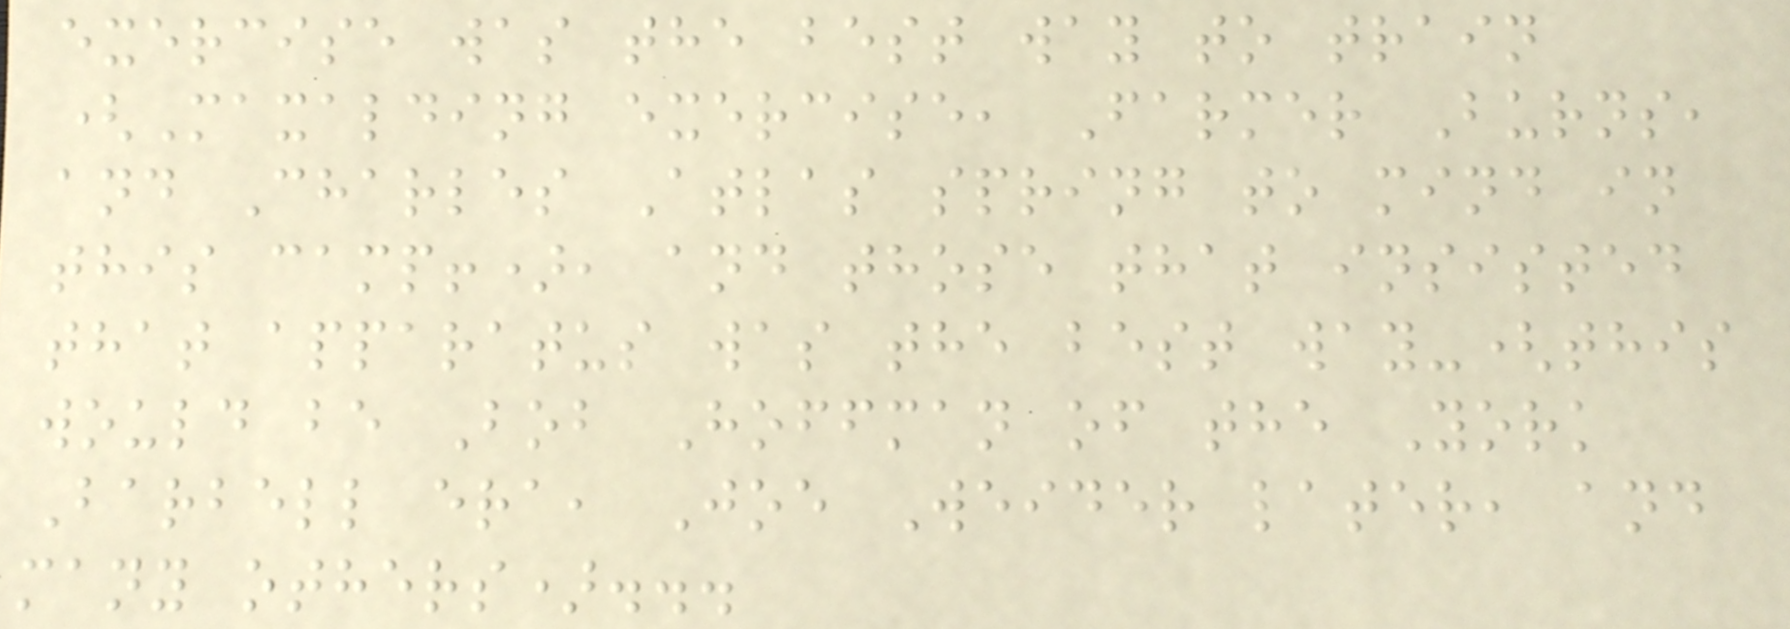exercise was the best way to train
(Maxalding exercise, Farmer Burns,
and Charles Atlas spring to mind in
this camp!), and those that insisted
that apparatus was the best way-(this
would be Bob Hoffman of the York
Barbell era, Joe Weider later, and
many others)...
